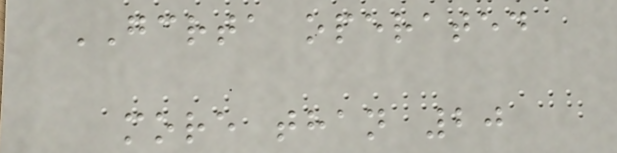GCRTA operated
more than 20
